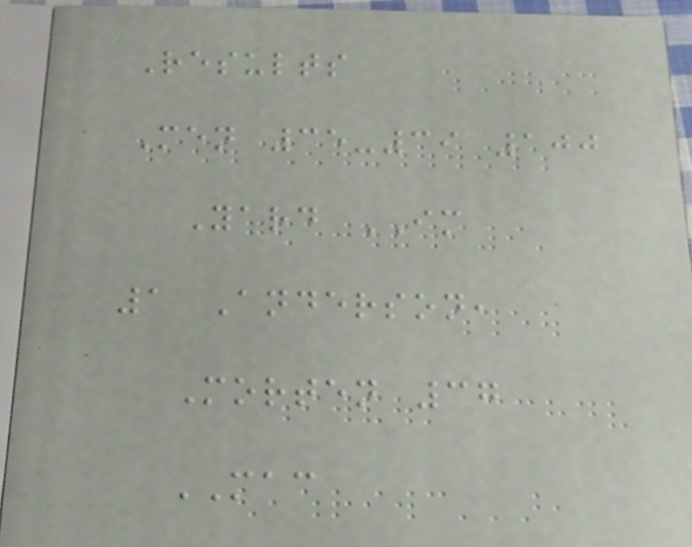Results
Men 35-39 100
Yard IM
1 Anderson,
Morten 37
MAC
